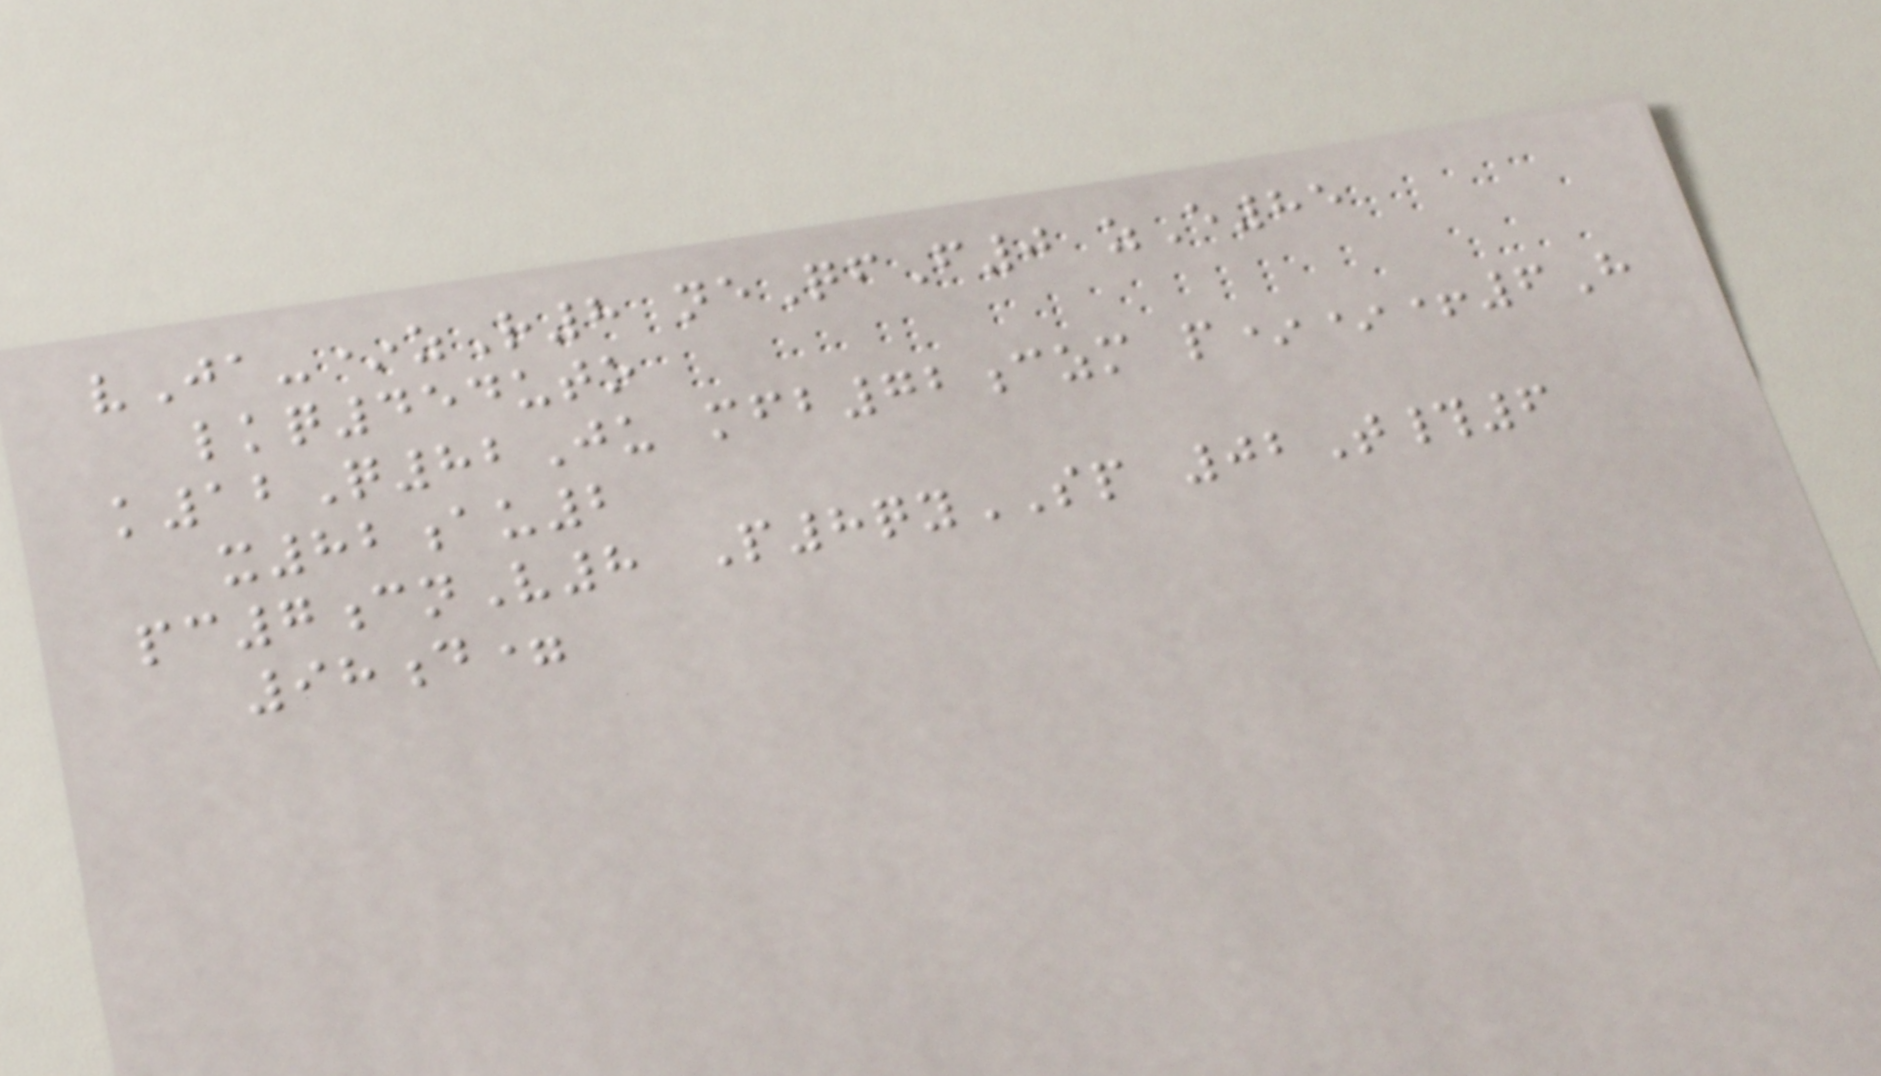vJa-*zR8 neQfF0 zE85
lkq454uto
k12Q82Ju mfb72czm p**+6H
x82au2
pc7cnV8 P8qySP 02T#6
98d=
